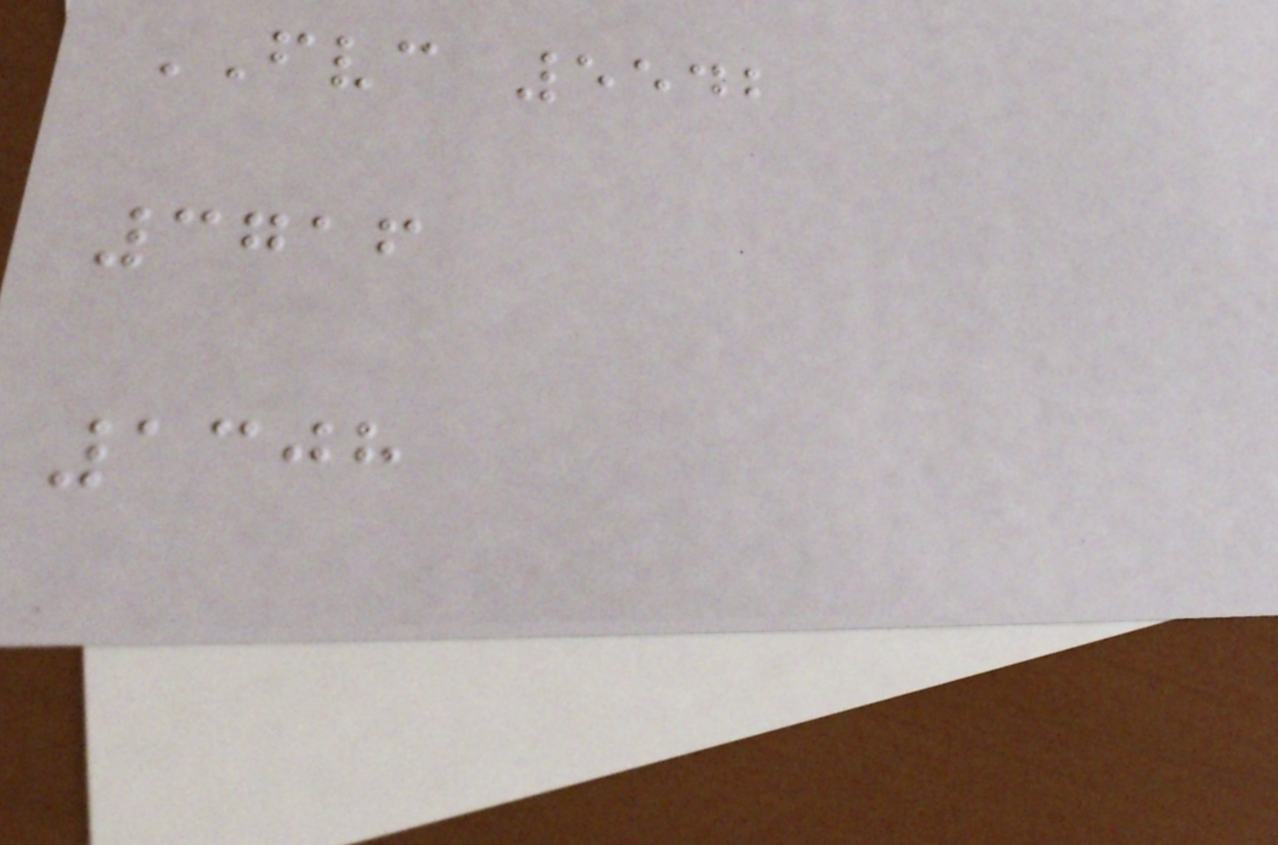FVC 5542
3716
1308
